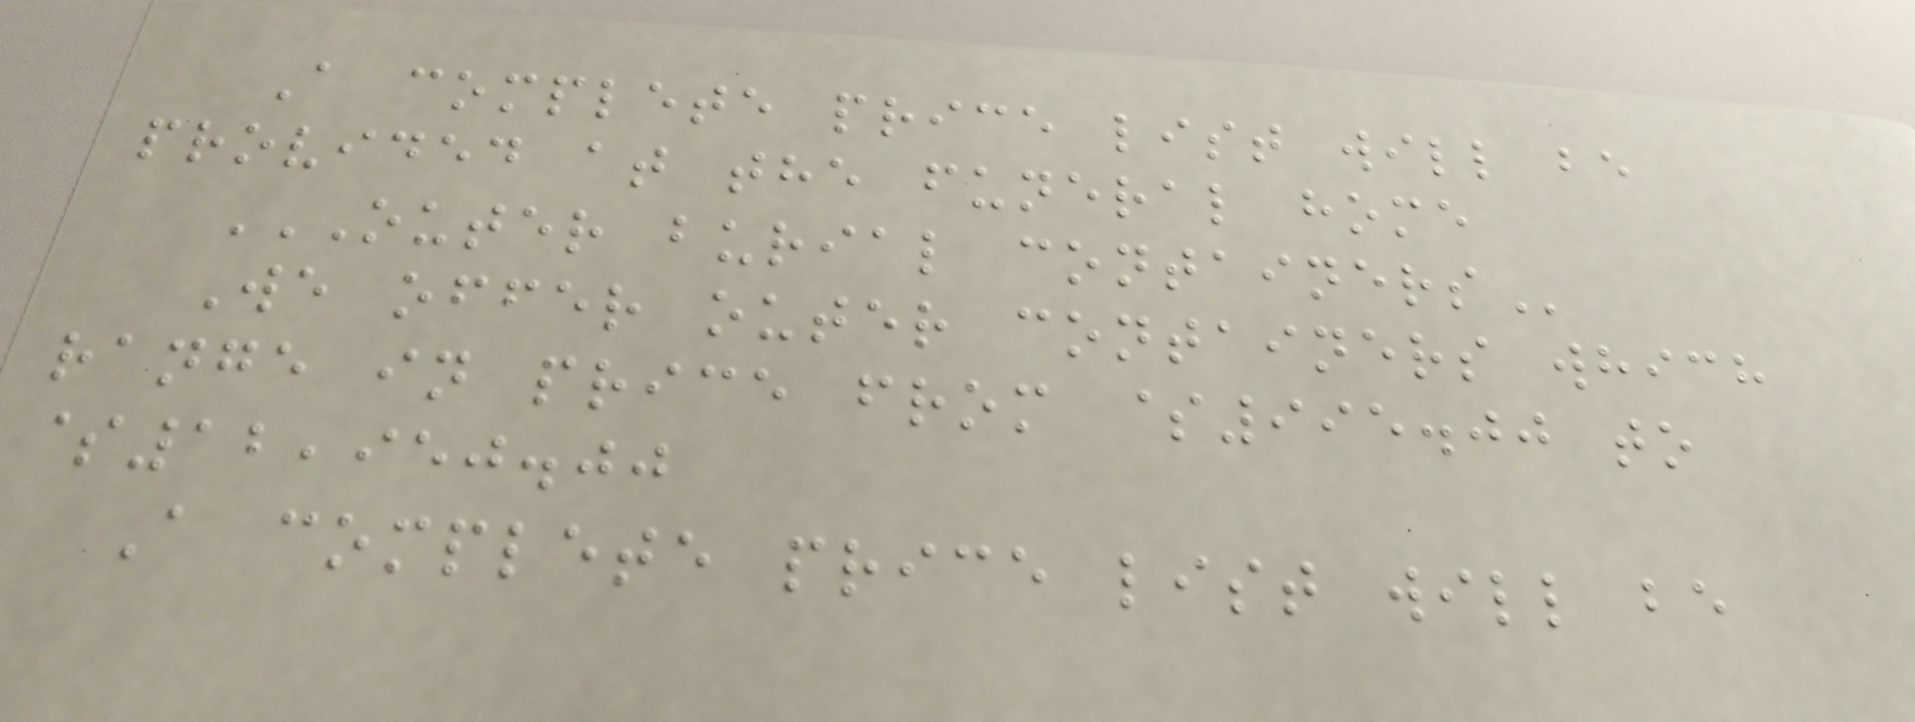A complete price list will be
provided at the funeral home
OUTER BURIAL CONTAINERS
We offer outer containers which
range in price from $995.00 to
$12,950.00
A complete price list will be
